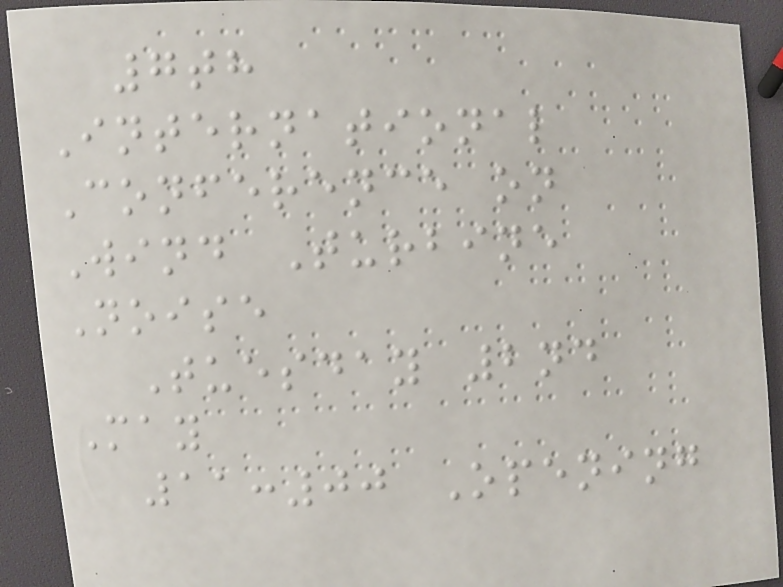7th
International
Conference on
Wind Turbine
Noise
Tuesday 2nd
May
11:00 Opening
